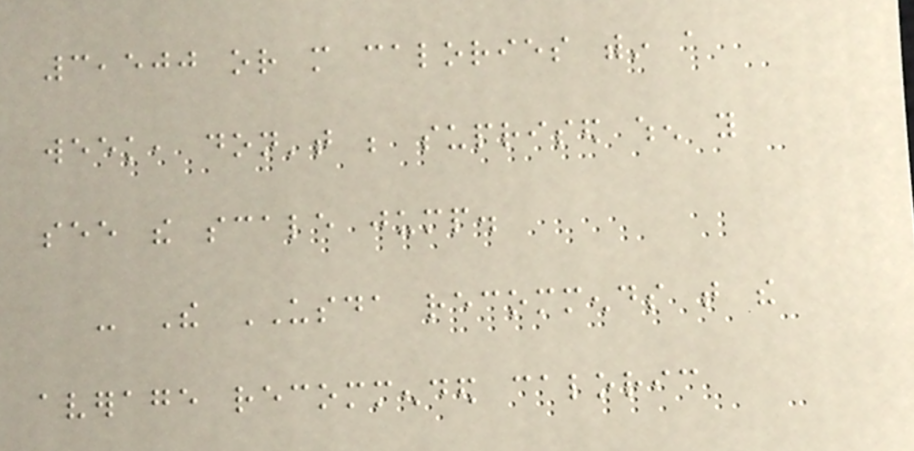3,500 or more calories within a
week, don't be suprised when you
see the scale jump.
- The USDA recommends that the
average recommended caloric
